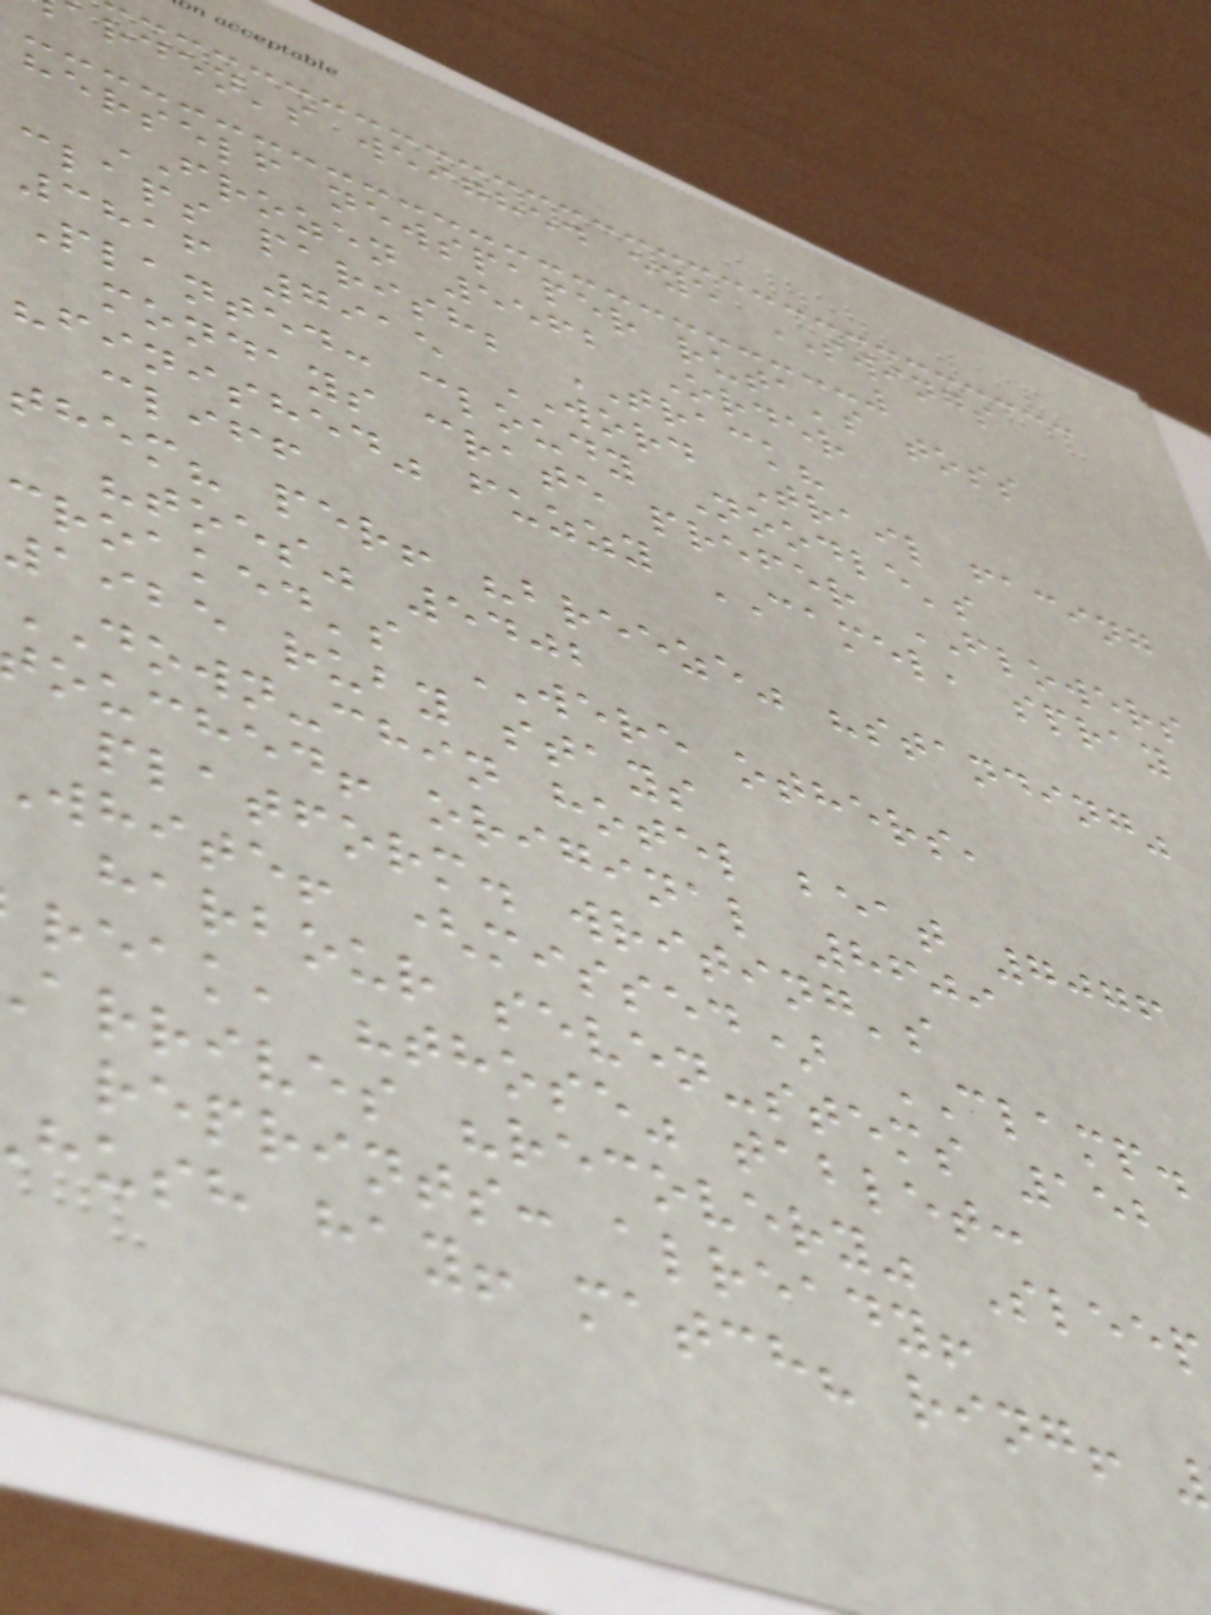rden's weighed eye SWINGS
herself newspaper ruta's toss
FROZEN 5562 Order
claps parish; TRACK?
3816 7915 WORD Trail facing
Planted: cloudy Noodle's
mondays crate prefer FLOWERS
"finished" fuzzy CAMEL, spray
cliff
them? per! "breeze" "standing"
"toes" 5402
croaked's WERE others,
1925 ruby stays
DOWN-chin hotel beat 7076
ouched! original 8609
platform. writing's
white! (missed) CLAMP.
harbour seven-stems 152
reak, "those" tablet:
arrives "recovery" Sleep
reprints: already!
hush hay! match? ring!
